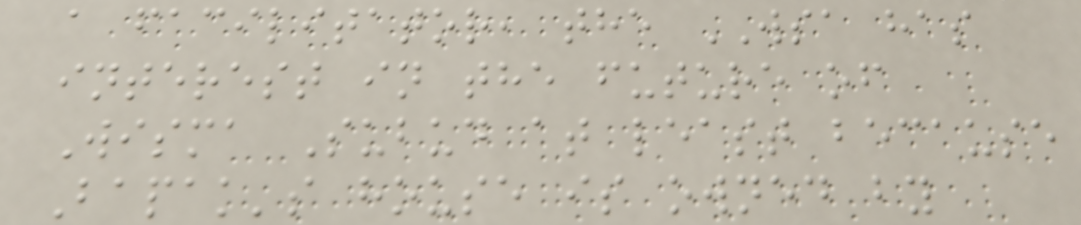a facilitator, the WSA has
interest in the future of
Wisma Subud at least because
Bapak's house is owned by
